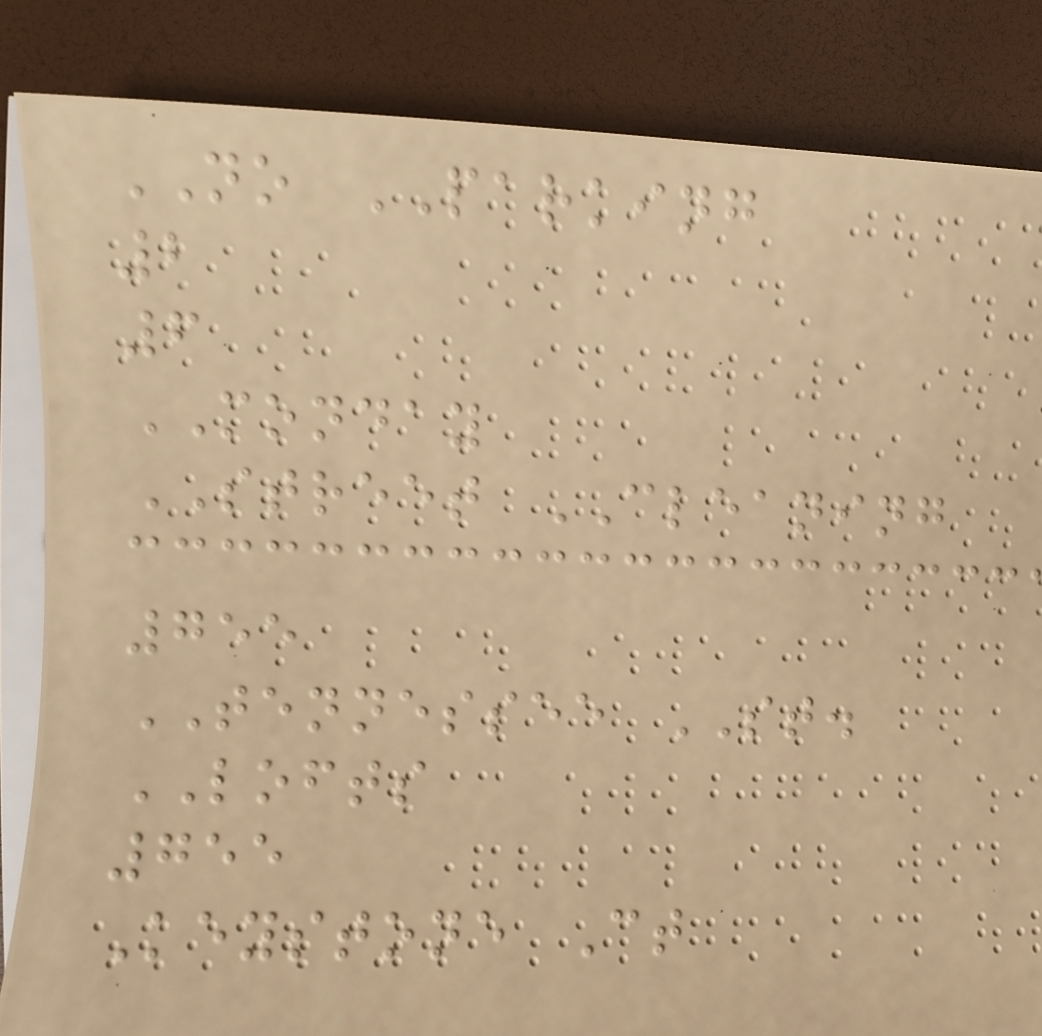NO PARKING
2
6
MONDAY
STREET CLEANING
755
TENNESSEE ST.
LOFTS
755
Keystone Ct
